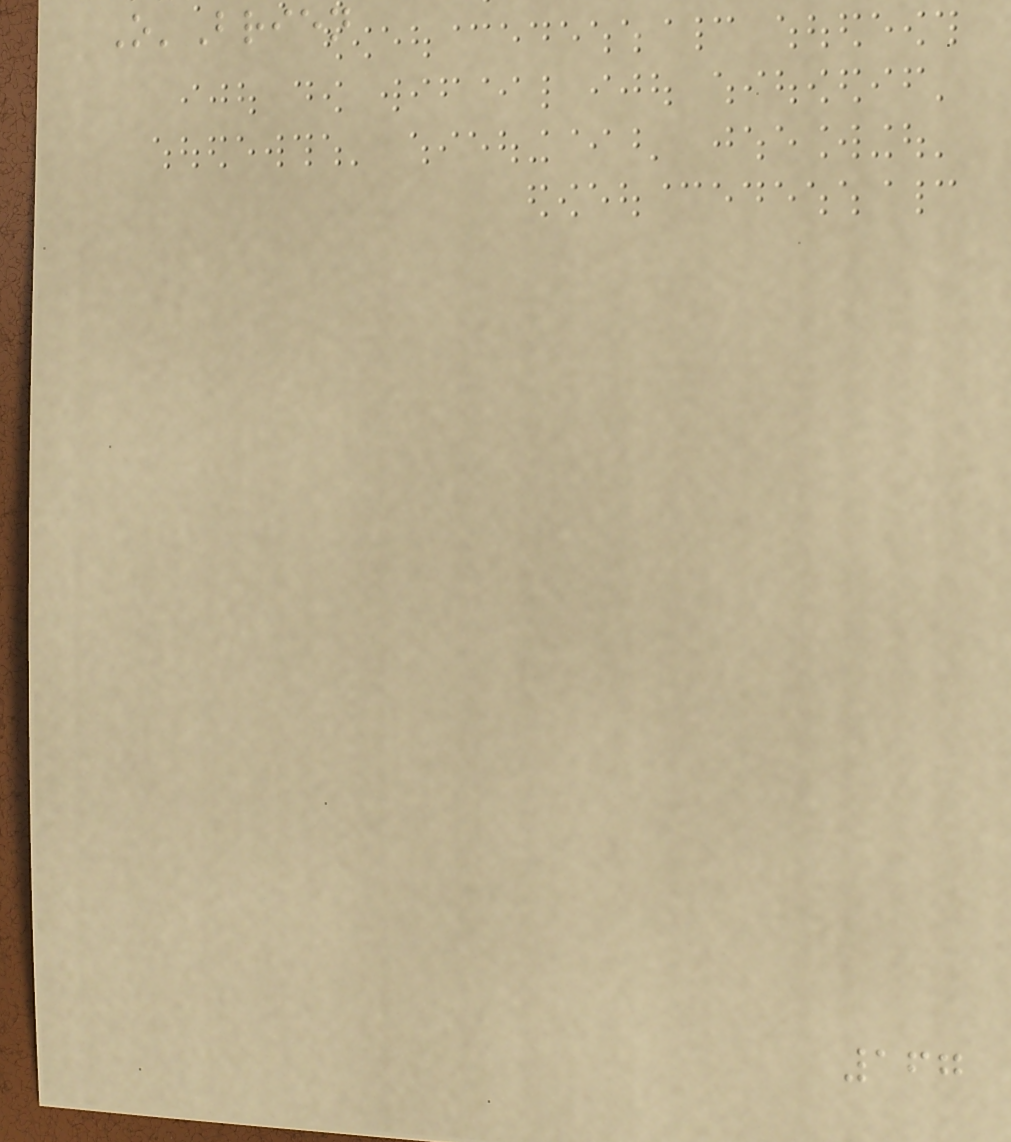O'Brien
167
